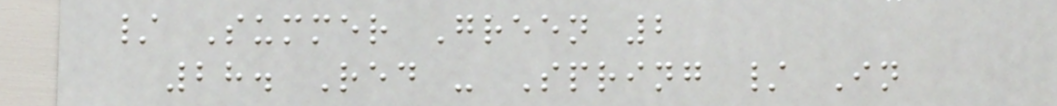/ Summer Green 2
28. Red - Spring / In
